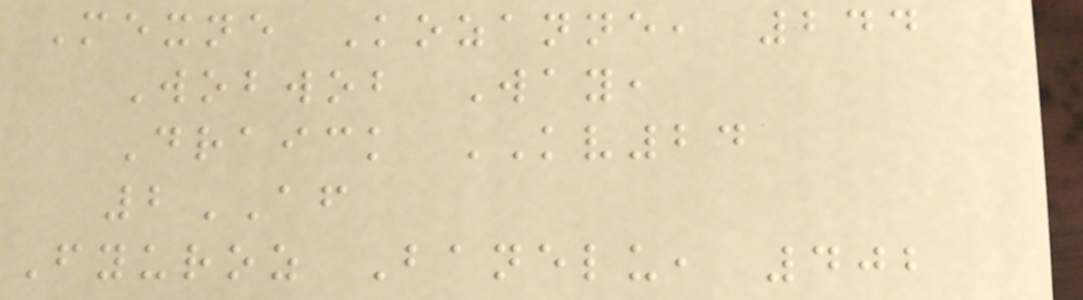Mexne Kozanne, 244
Wobwob Way,
Draick KV24
2AF
Fyuroz Banelu, 402
